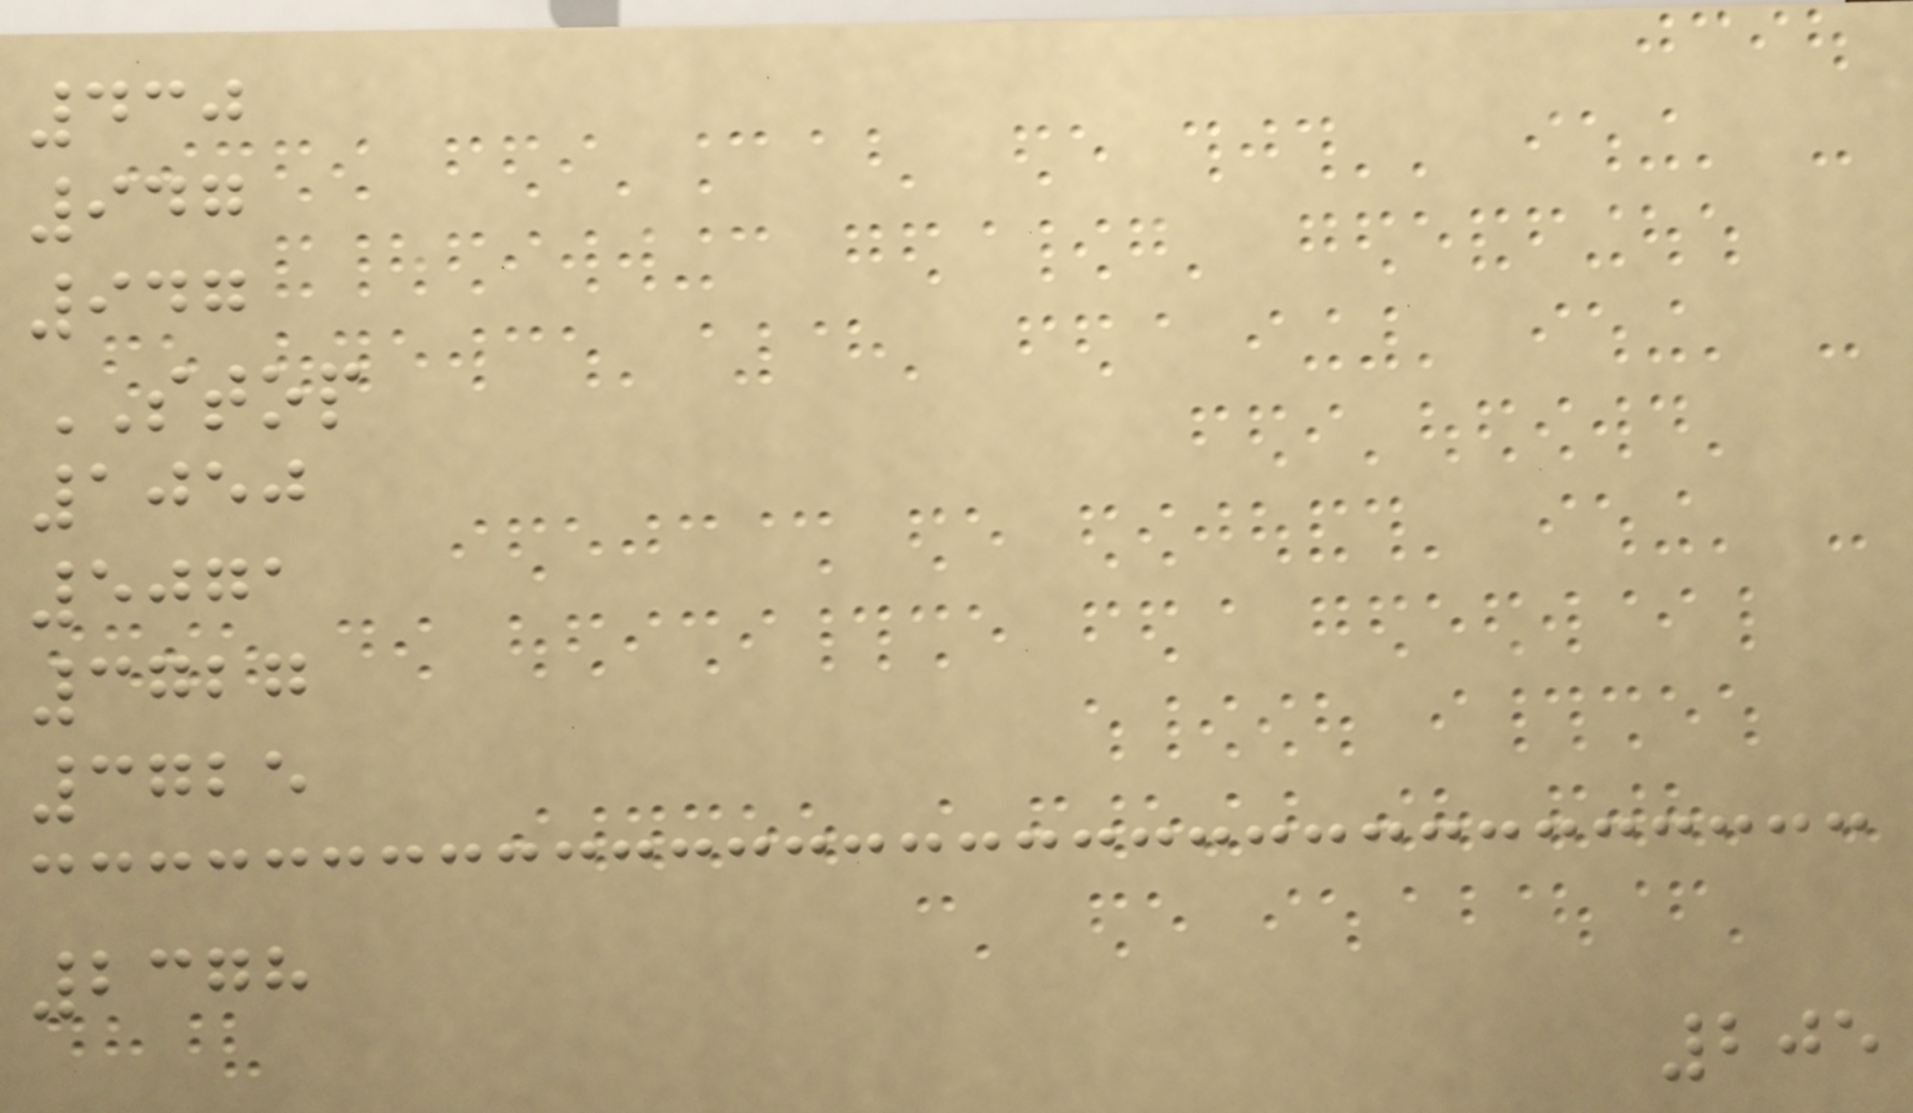430
947
947
STOP
1050
5071
3727
3725
2378
205
